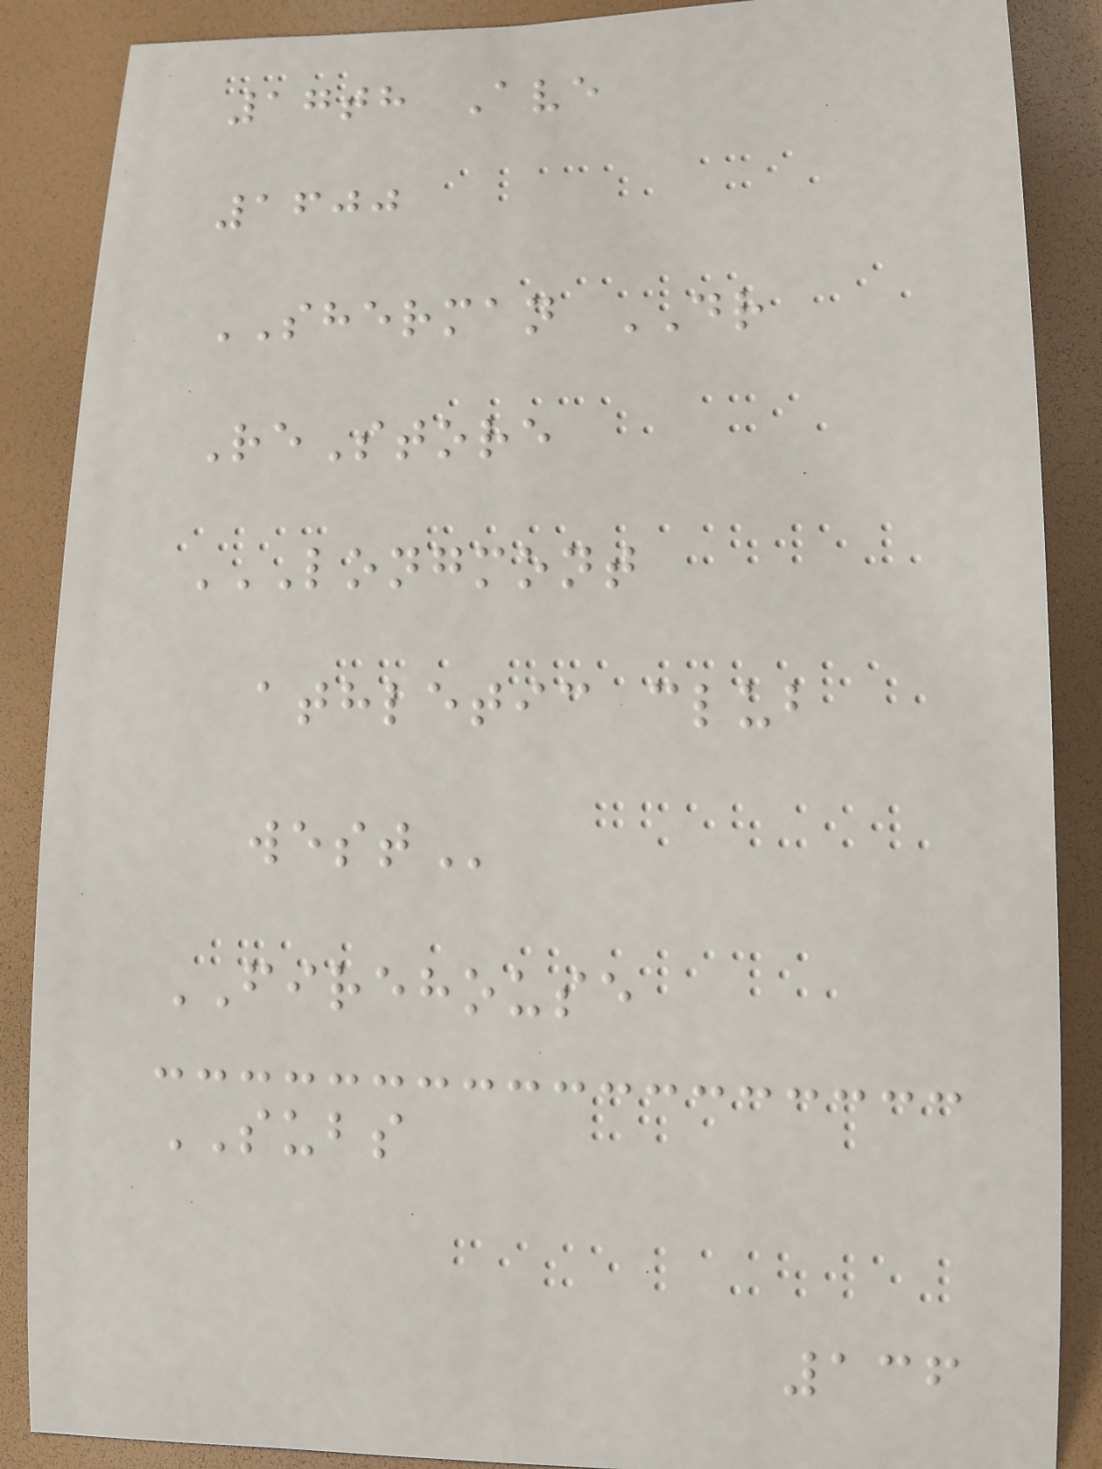17th Ave
1600
SHERMAN DR
ReStore
LONGMONT
ATHLETIC CLUB
WEST
FIREHOUSE
SUBS
136
